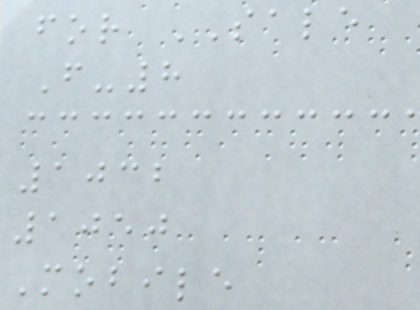for SALE
F-8
1032
1050
Mobile
